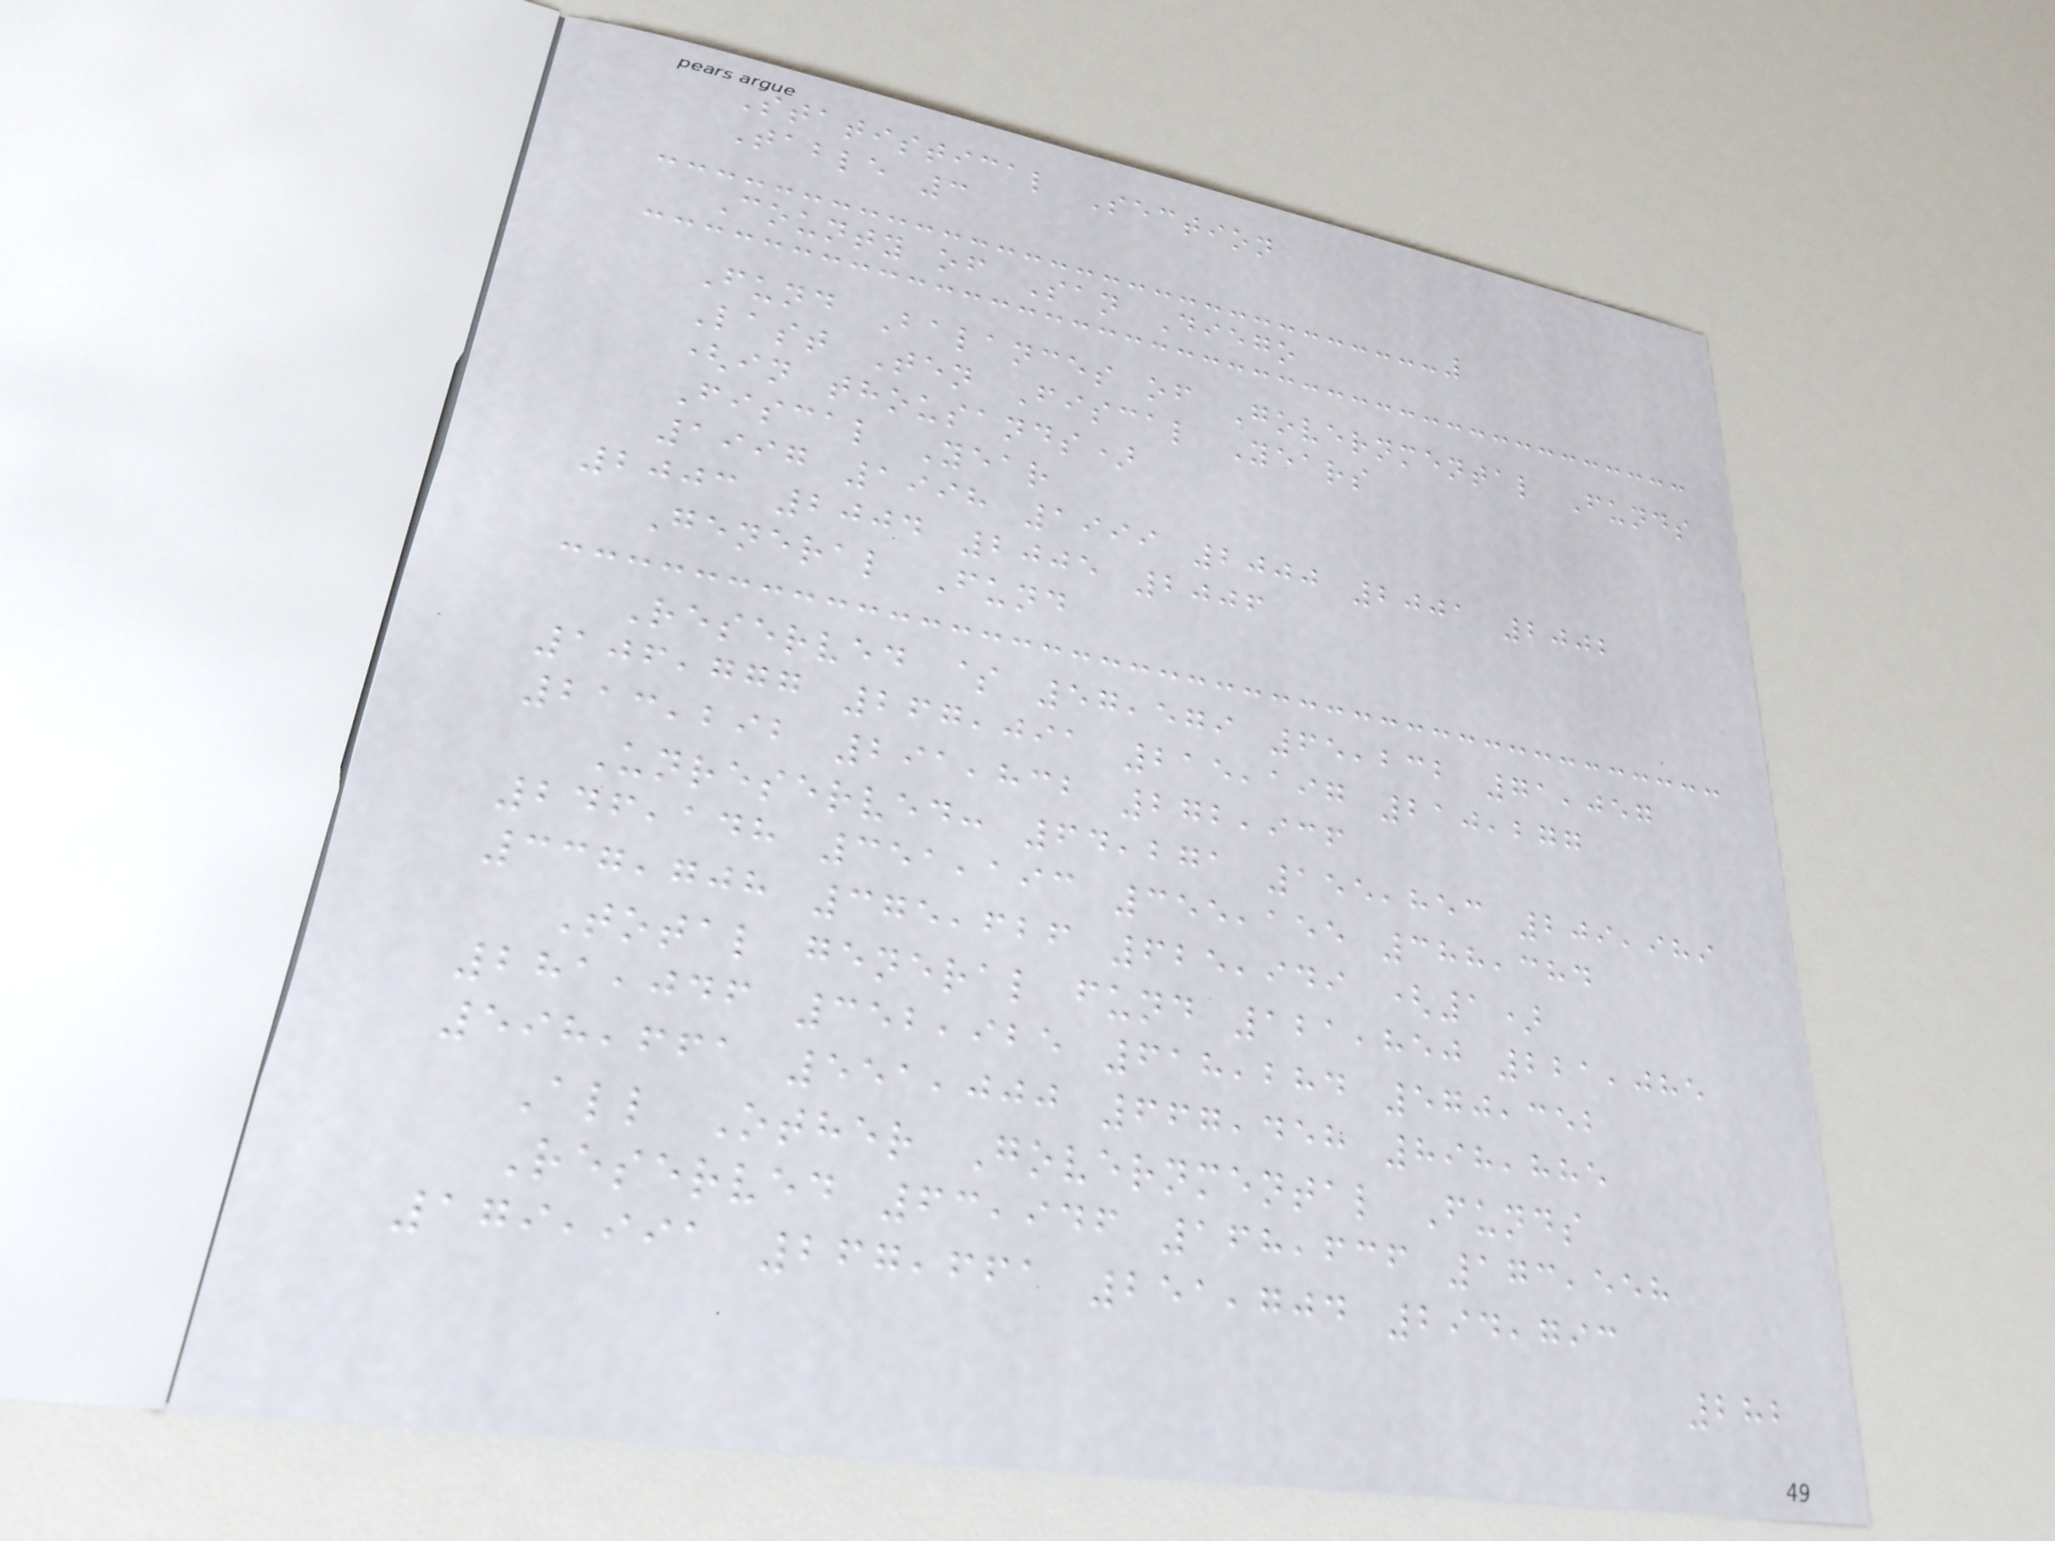Statistical Section
Table 3
County of San Diego
Fund Balances of Governmental Funds
Last Ten Fiscal Years
(in thousands)
Fiscal Year
1997 1998 1999 2000 2001 2002
2003 2004 2005 2006
General Fund
Reserved $ 57,579 65,232 71,057
106,777 267,091 215,197 210,277
213,292 291,832 272,936
Unreserved: 64,271 155,853 209,989
246,148 351,193 355,155 388,384
337,708 375,626 625,949 (1)
Total general fund 121,850 221,085
281,046 352,925 618,284 570,352
598,661 551,000 667,458 898,885
All Other Governmental Funds
Reserved 63,946 168,636 173,558
179,991 267,661 251,704 294,793
282
